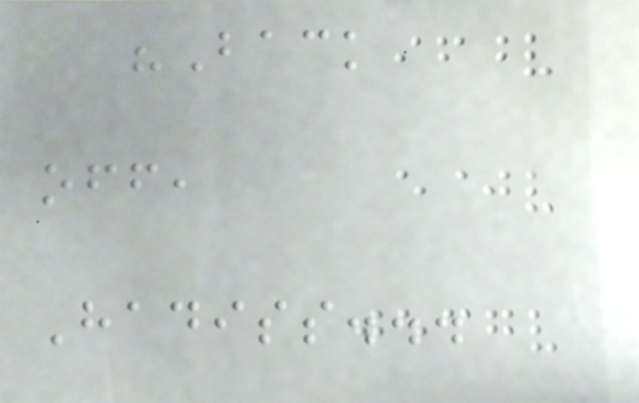"Back
off,
Hadiss...
